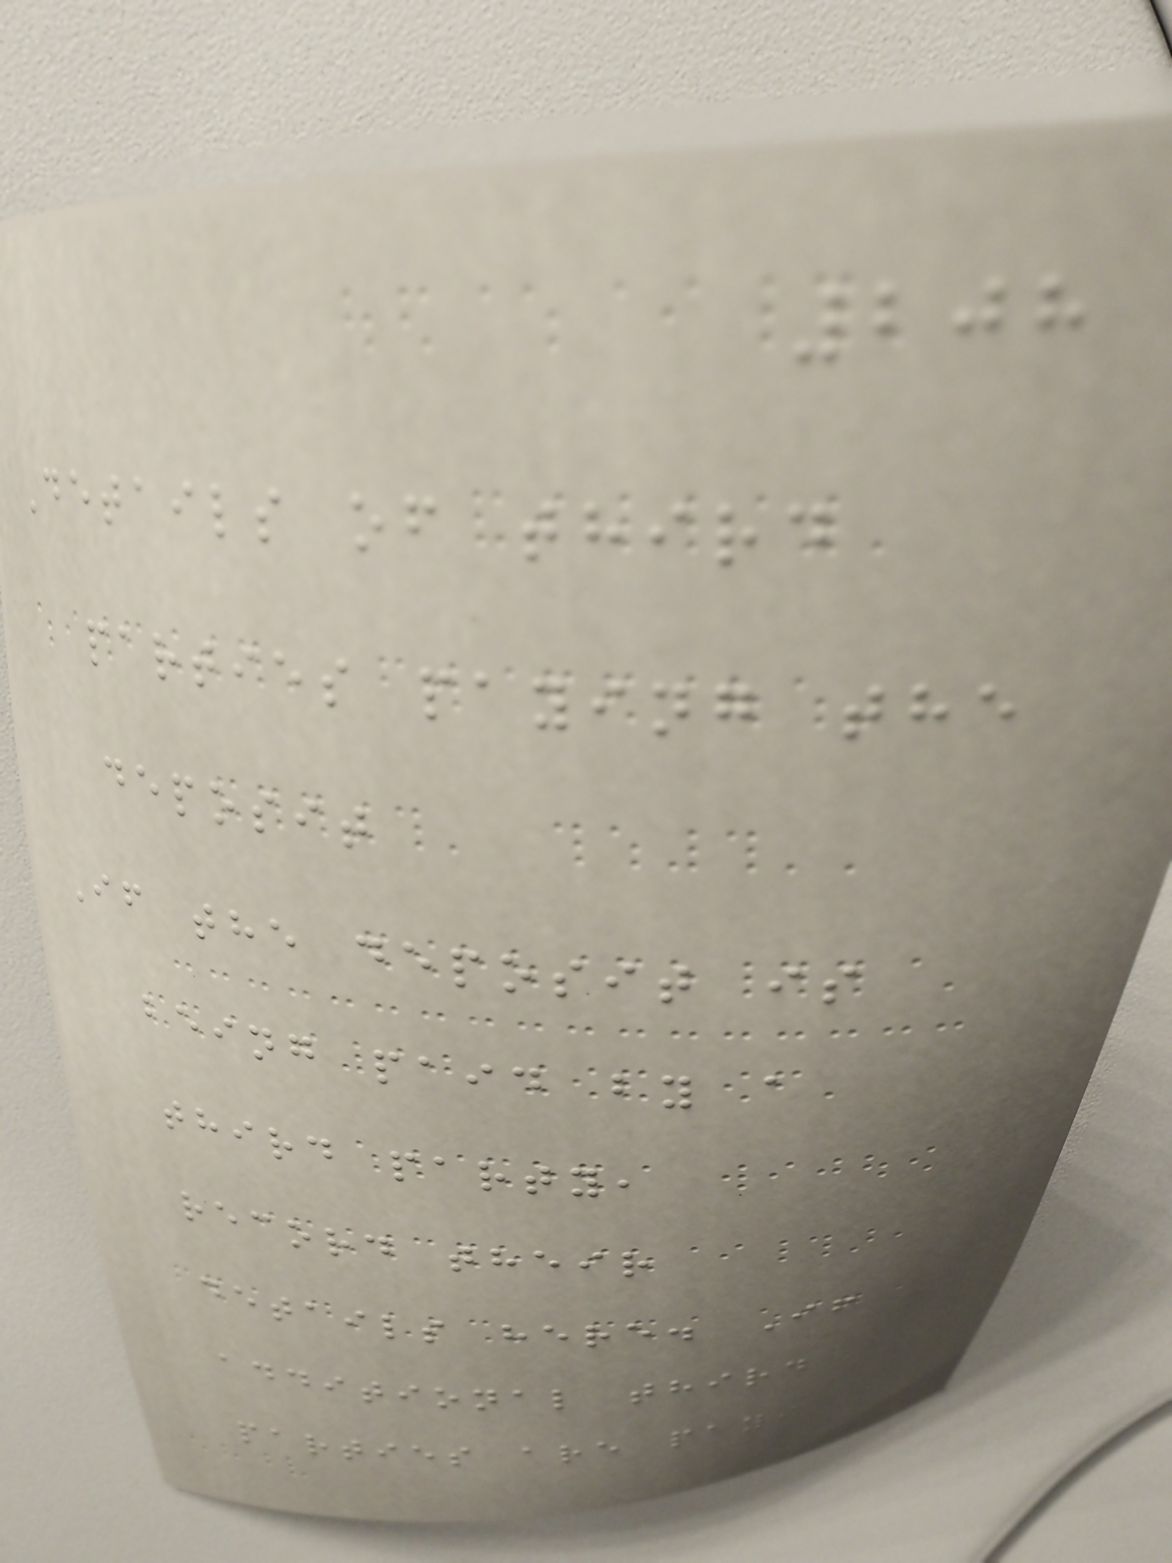208
Details of third
parties paying the
deposit
If the deposit is
being paid by a
third party,
record their
details here. If
additional third
parties are paying
